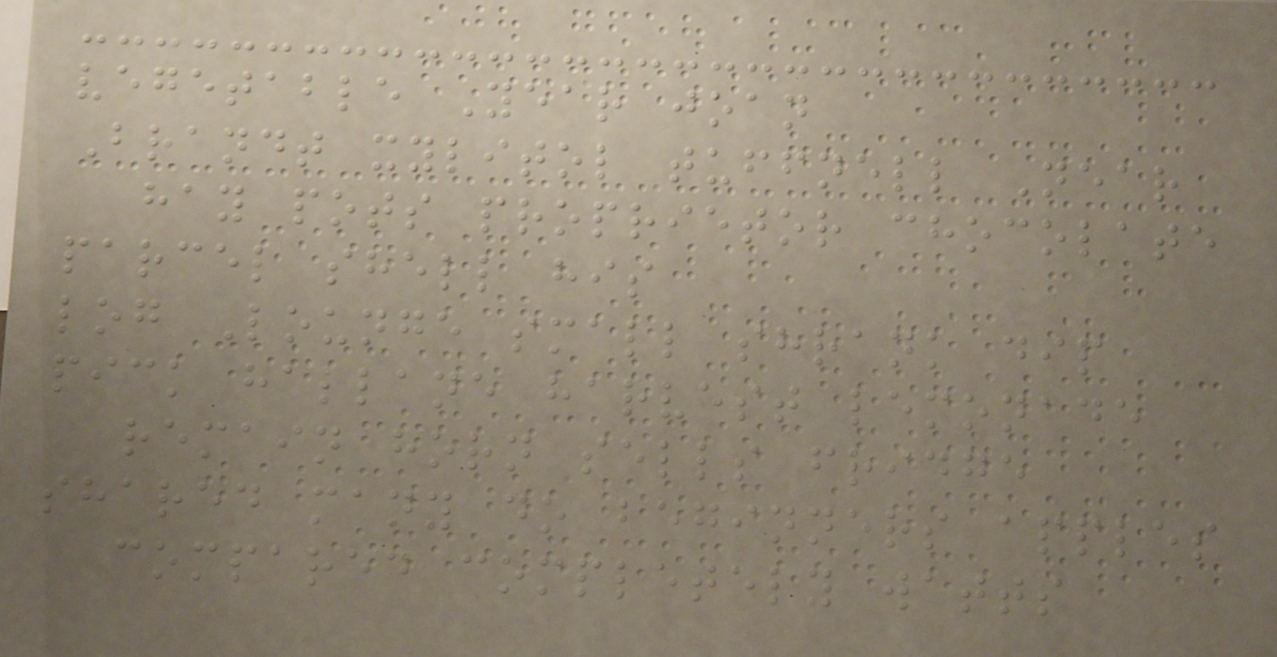vegetable Year joan
Brandt xylitol tuffnell Near
hay pots proprietor chocolate
parcel shell his
log Lounge small shrank dip
pick hallane harvest lemonade
remain horn sells fridge
shared many do beginners apples
compared completely watts
